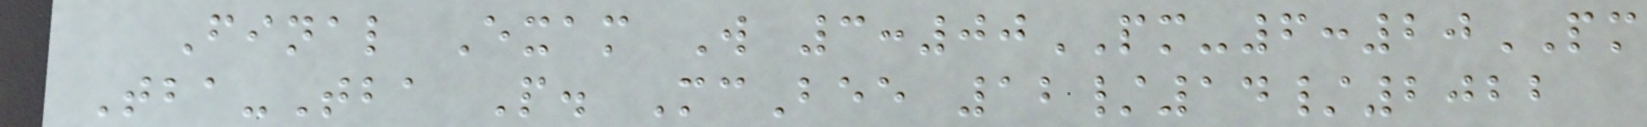Final Exam W 3:00PM-6:20PM
Tba-Tba P. McBee 12/14/2022
